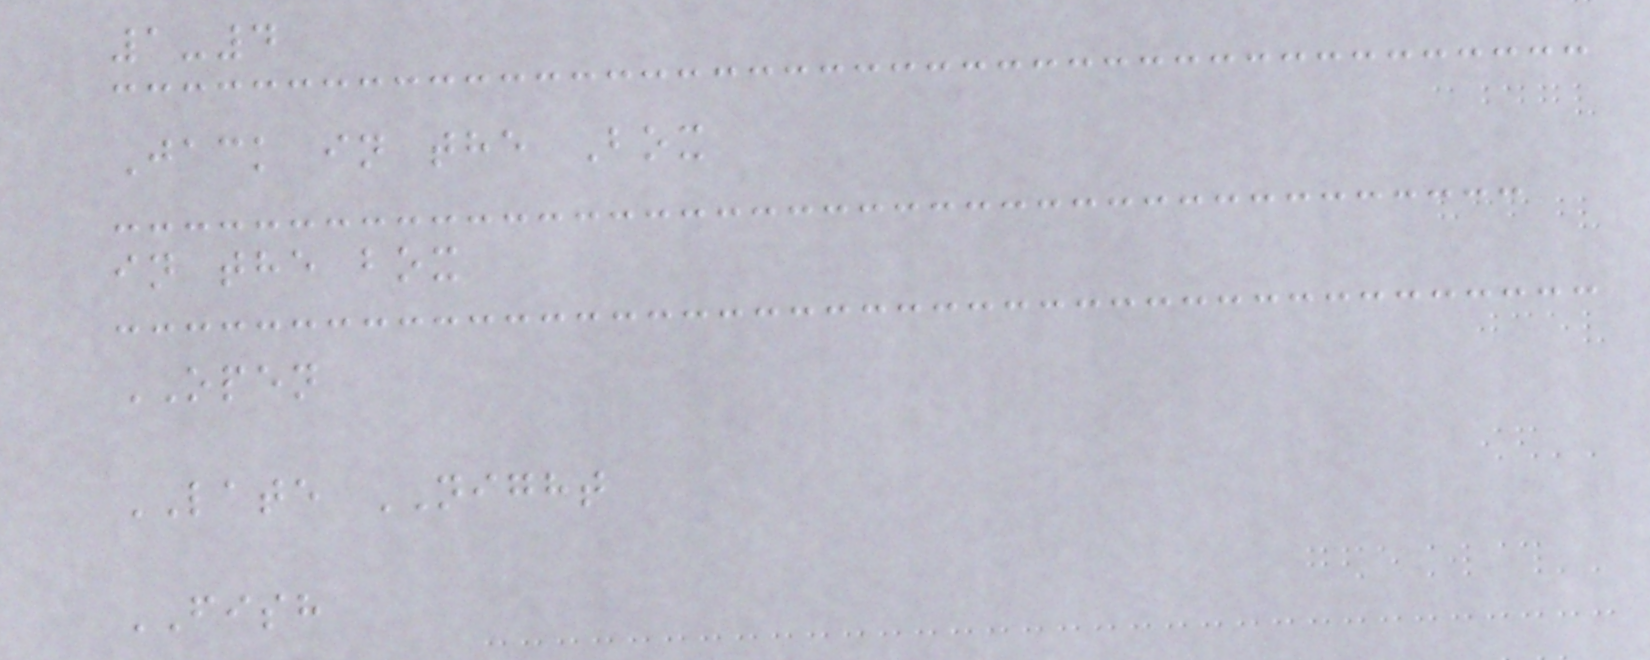1-4
Jack in the Box
in the box
OPEN
LATE NIGHT
FISH
